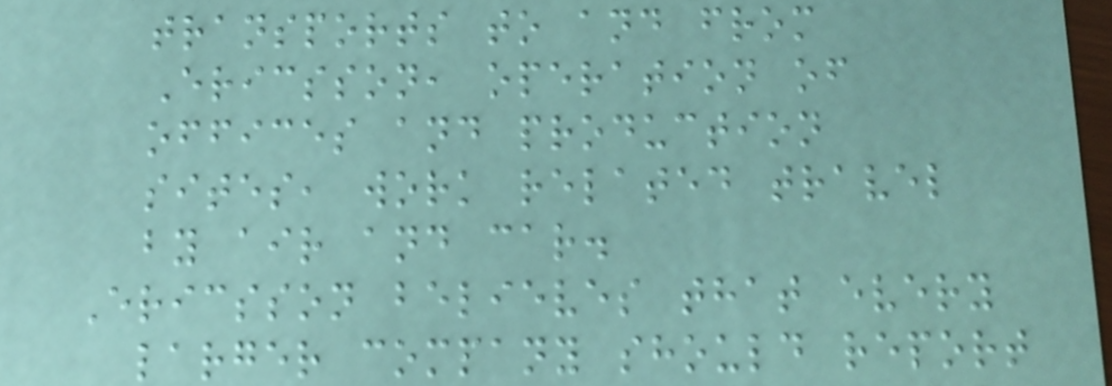transports to and from
Ericsson, operation of
offices and production
sites, work related travel
by air and car.
Ericsson believes that every
larger company should report
